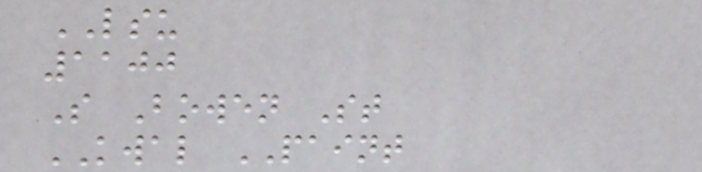LSU
1100
S Bowen St
KWAL PAINT
